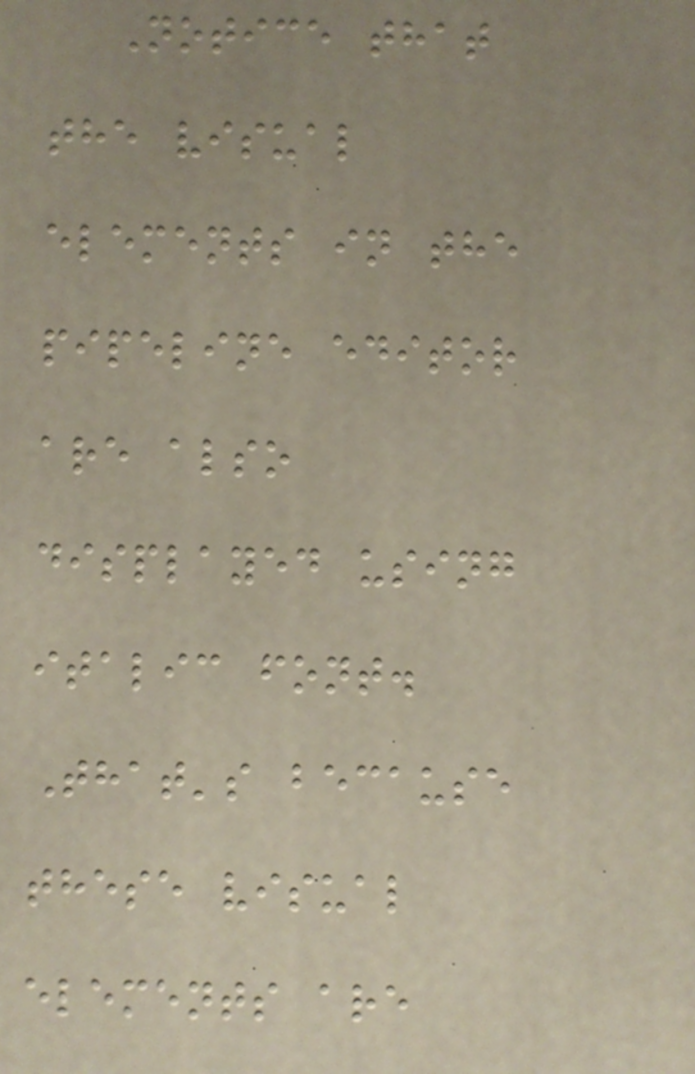Notice that
the visual
elements in the
pipeline editor
are also
displayed using
italic font.
That's because
these visual
elements are
